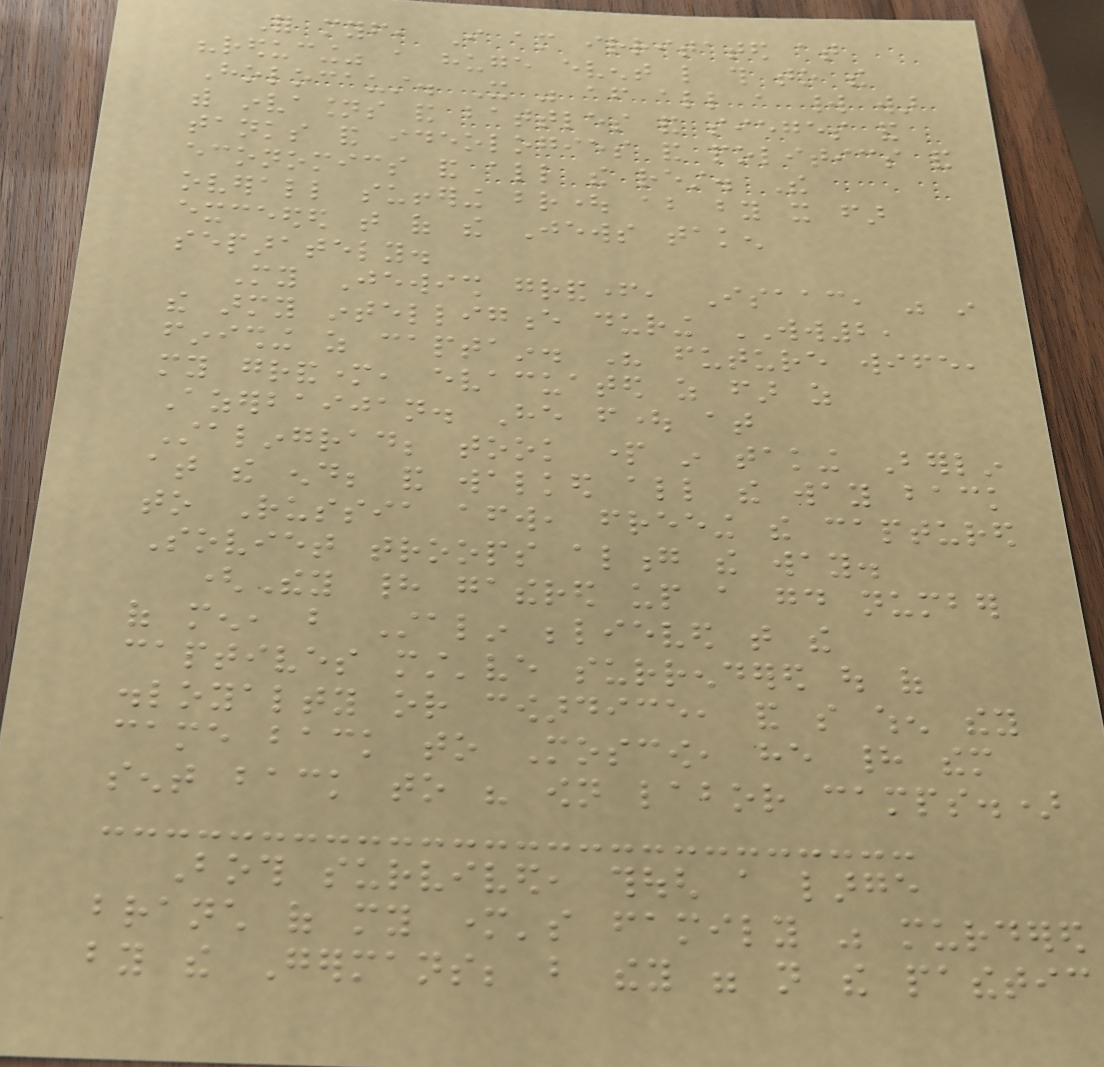For myself, I am irritated at
"reducing" a huge event like this to the
Holocaust. It was after all a world war
with invasions and battles and sieges and
tanks and ideologies and politics and
economics and all the rest. The
overall suffering brought about by it far
exceeded that of the Jews taken
separately.
My Jewish grandfather, Isaac, was in
the army intelligence during WW2,
finishing as captain. His future wife,
my grandmother, evacuated as far as
Azerbaijan. He fought at
Stalingrad; took part in taking Berlin
at the end; and walked all the way back
to Russia afterward, freeing the captured
Soviet troops along the way.
(They had gathered up a good number
of men, but Stalin believed that the
captives must've surrendered out of
disloyalty or cowardice, and so when they
came back to Moscow, he had them
sent back to his own labor camps.)
Both survived, though a large
branch of my mother's family was murdered
by the Germans; but they were not the pathetic
